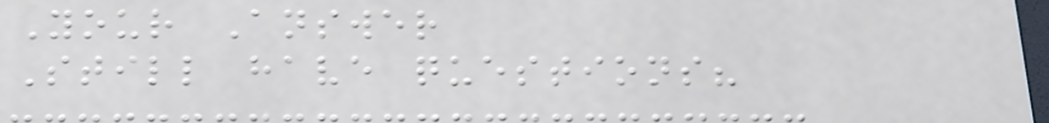Your Answer
Still have questions?
